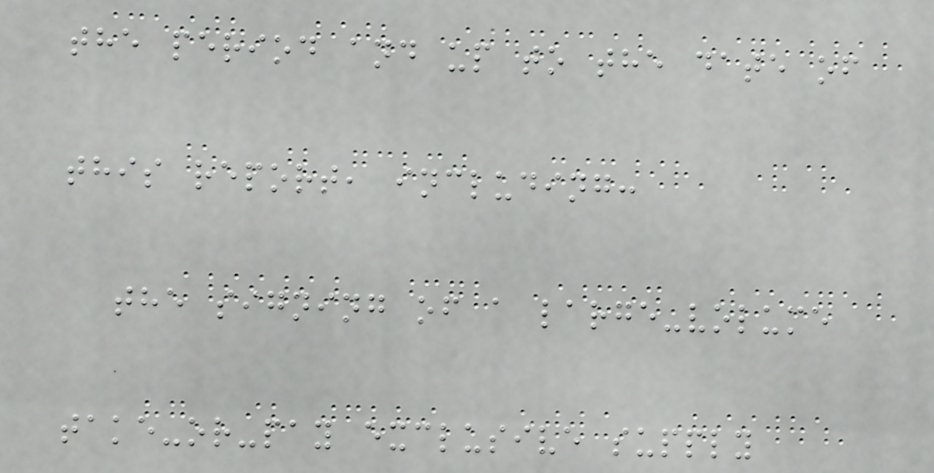the period and up to the date of
this report, including:
the signing of a large-volume
take-or-pay exclusive supply
